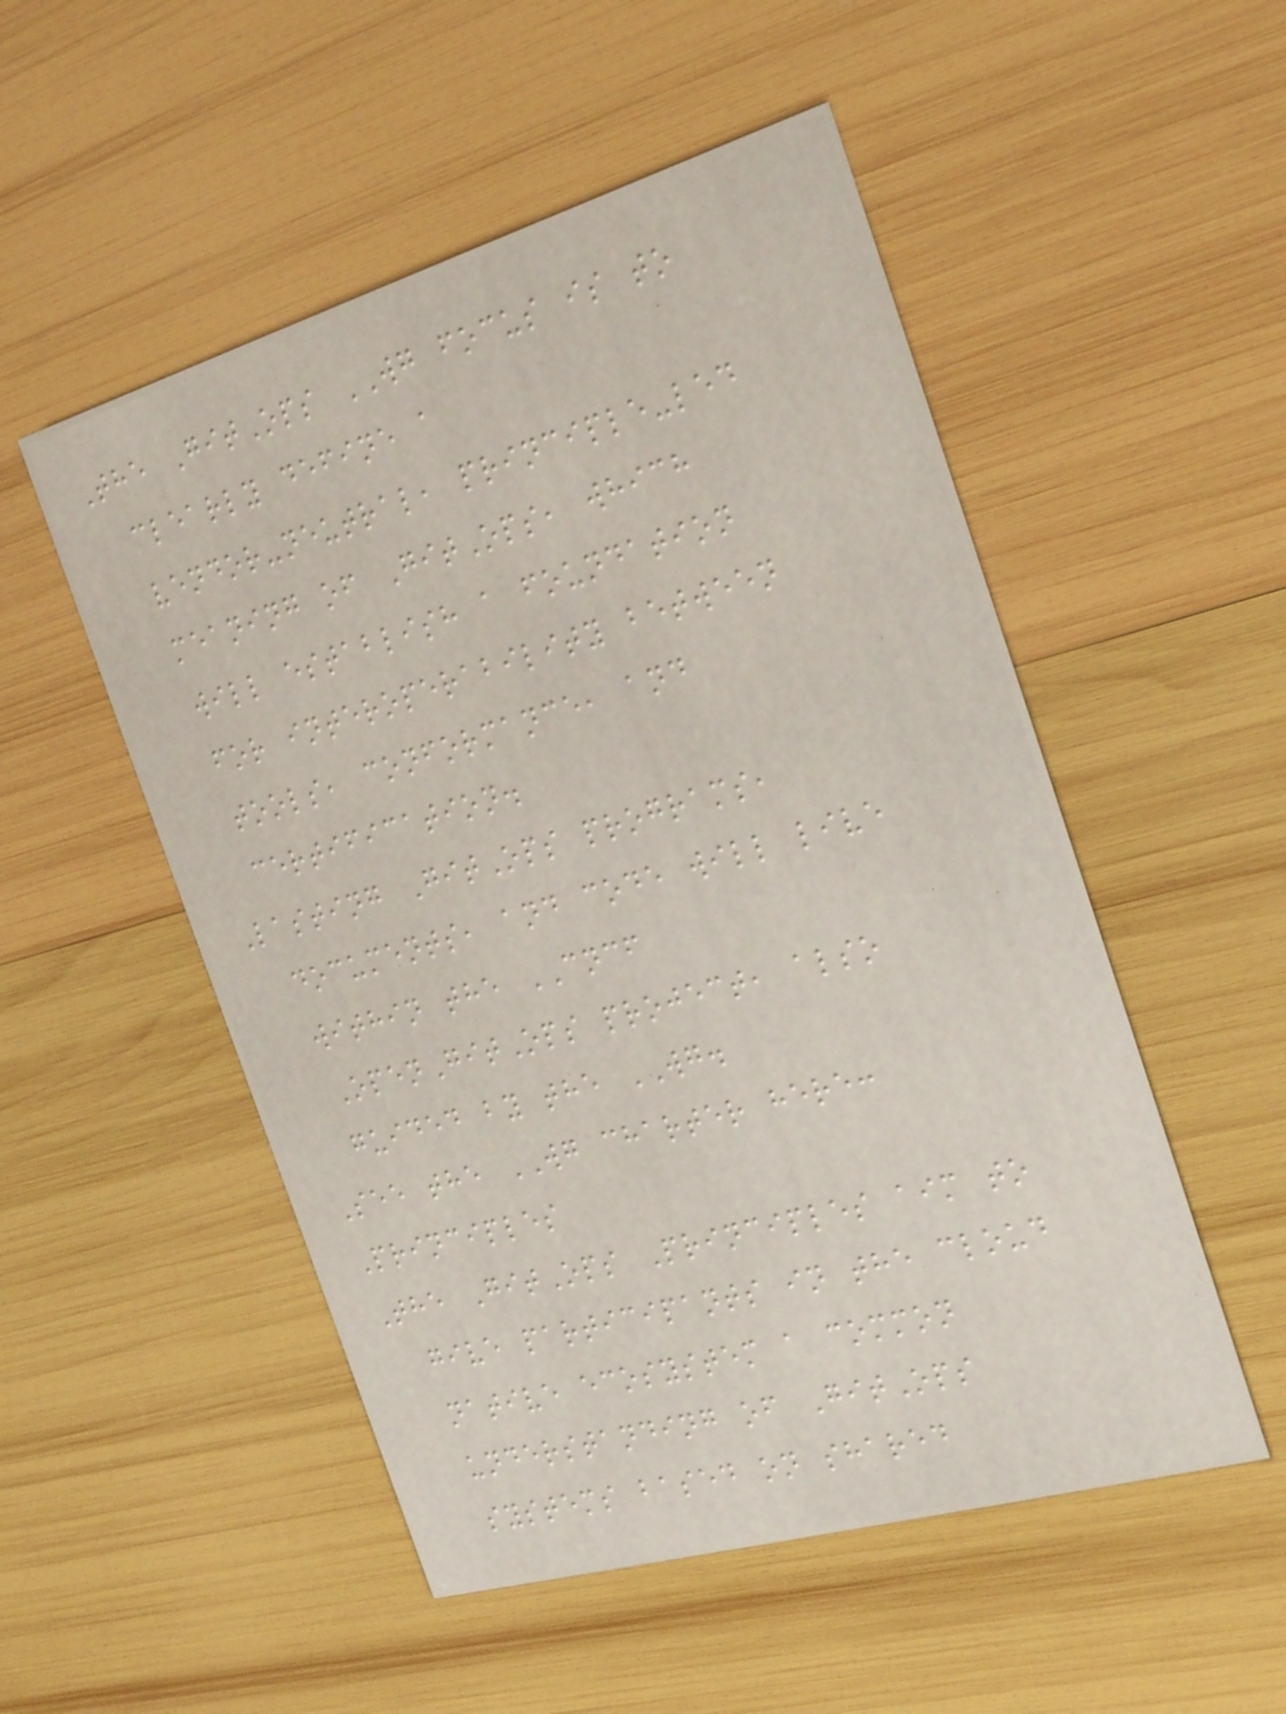The GitOps WG focus is to
clearly define a
vendor-neutral, principle-led
meaning of GitOps, which
will establish a foundation
for interoperability between
tools, conformance, and
certification.
Lasting GitOps programs,
documents, and code will live
within the CNCF
OpenGitOps project, also
guided by the WG.
See the WG charter here:
Principles
The GitOps Principles aim to
give participants in the cloud
native ecosystem a common
understanding of GitOps
systems based on shared
